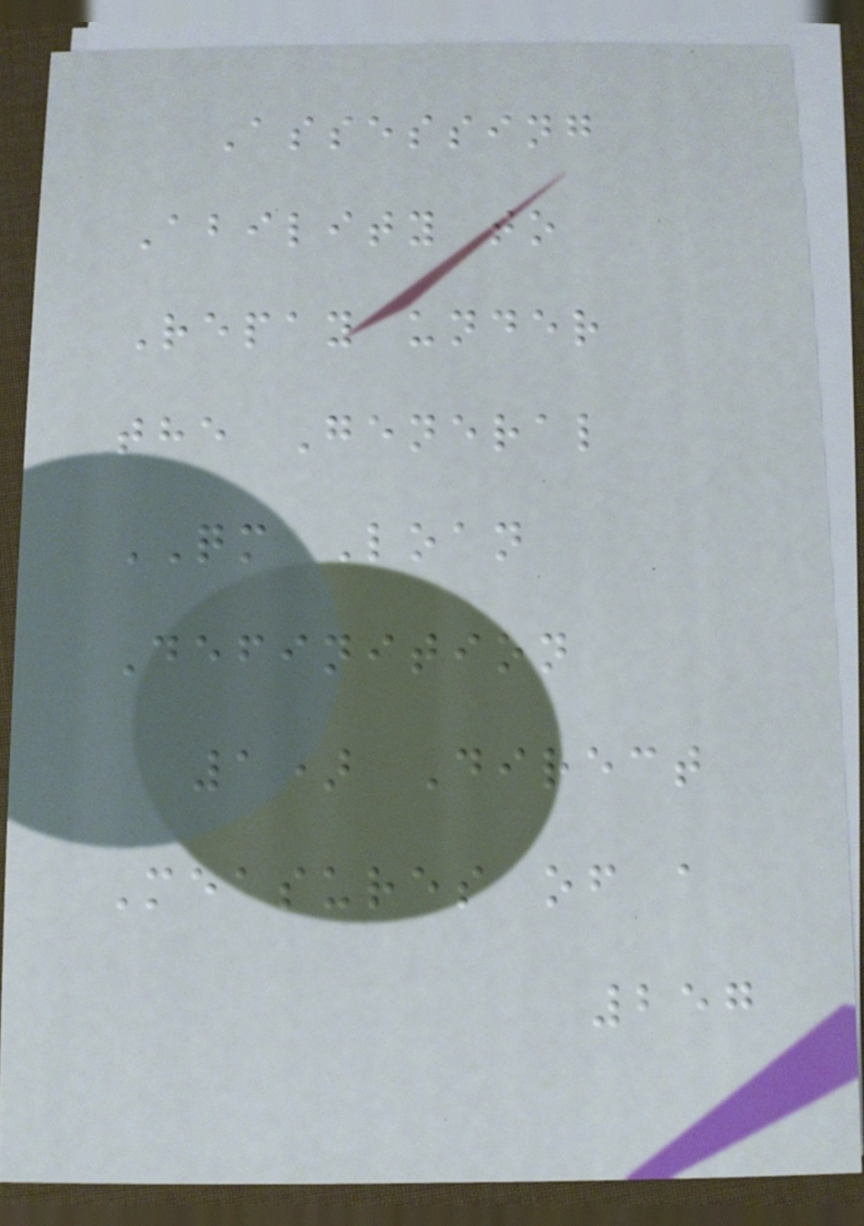Assessing
Ability to
Repay under
the General
QM Loan
Definition
1) Direct
Measures of a
257
